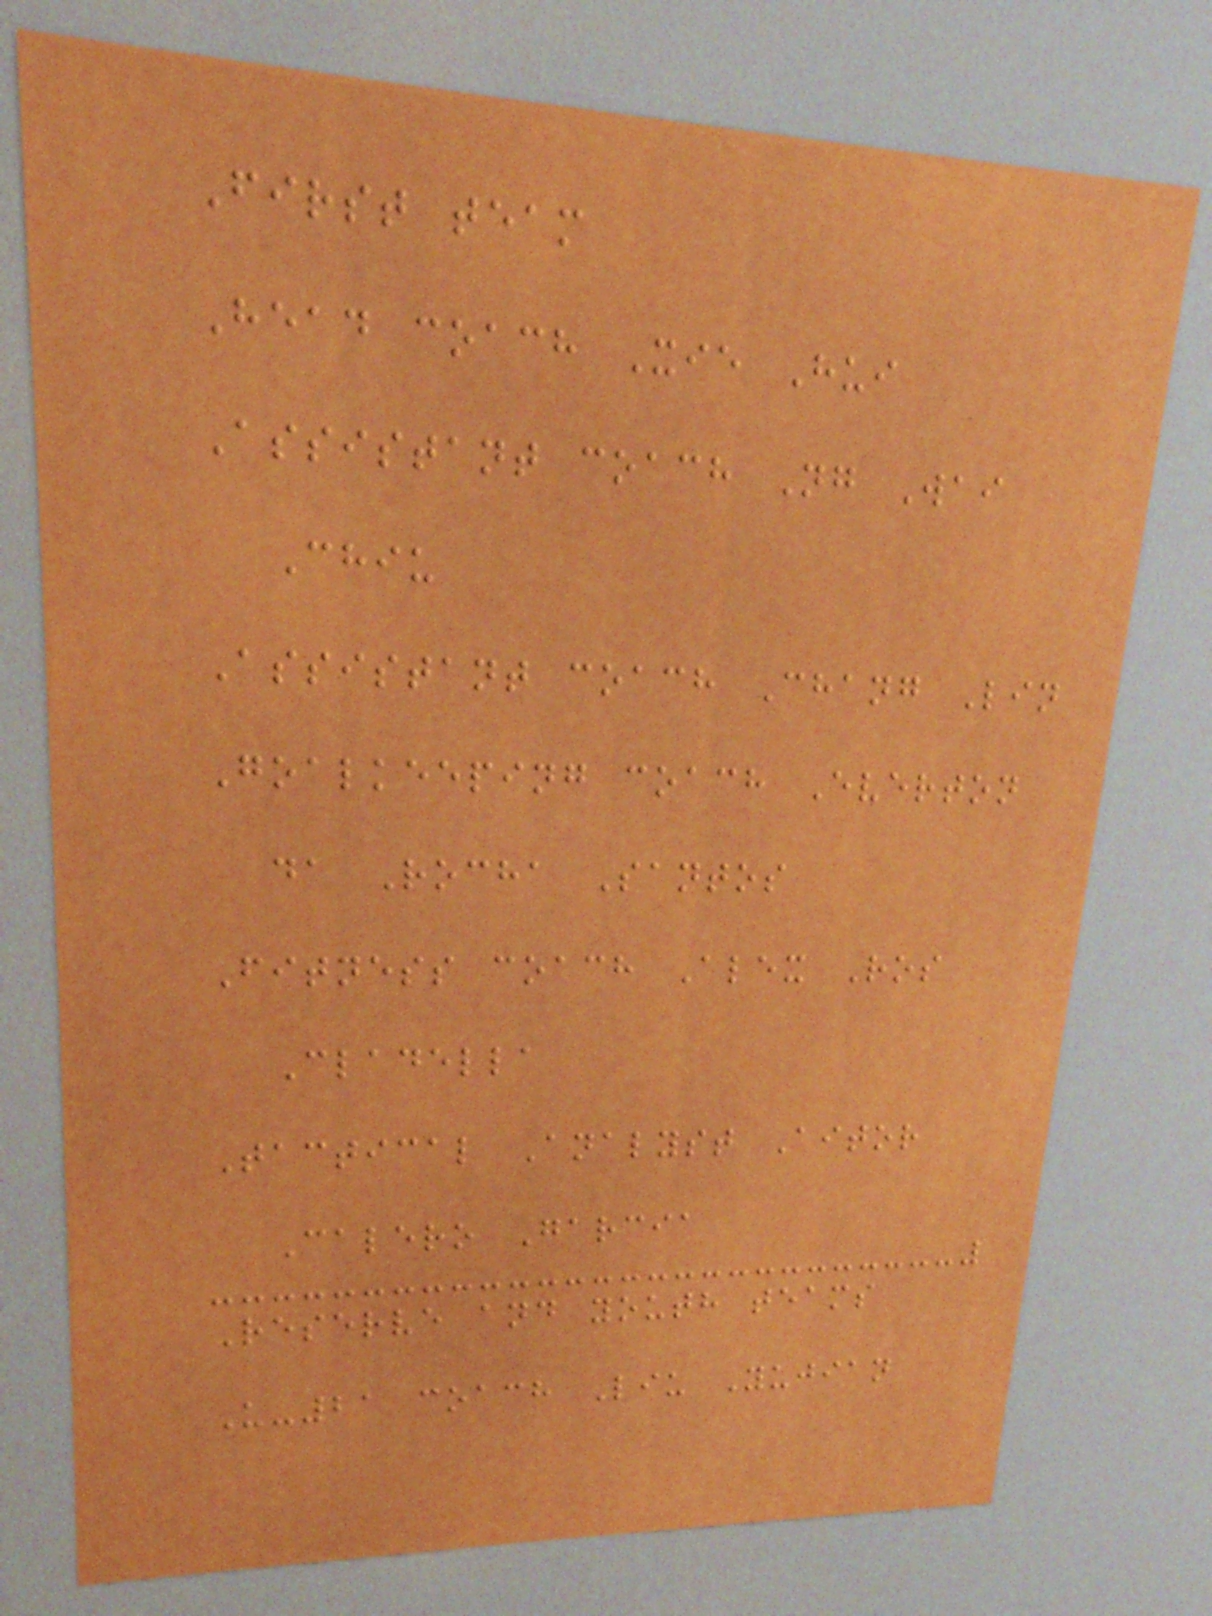First team
Head coach Xie Hui
Assistant coach Ng Wai
Chiu
Assistant coach Chang Lin
Goalkeeping coach Everton
da Rocha Santos
Fitness coach Alex Ros
Cladella
Tactical Analyst Aitor
Calero Garcia
Reserve and youth teams
U-21 coach Liu Yujian
